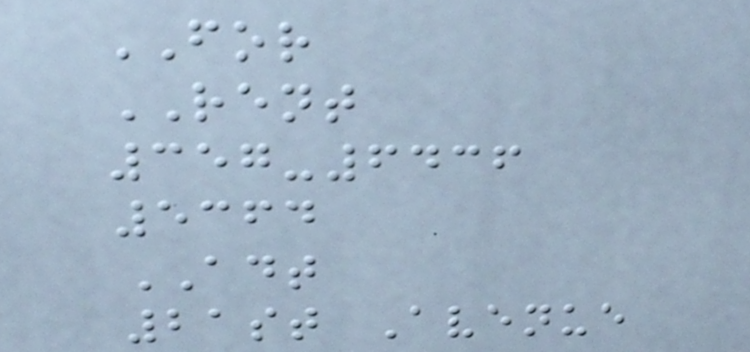FOR
RENT
357-6436
5364
ADT
21st Avenue
